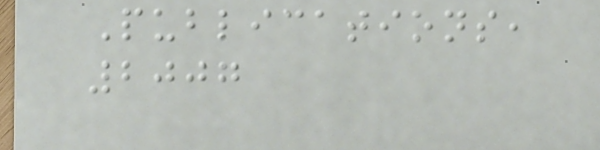Publications,
2007
